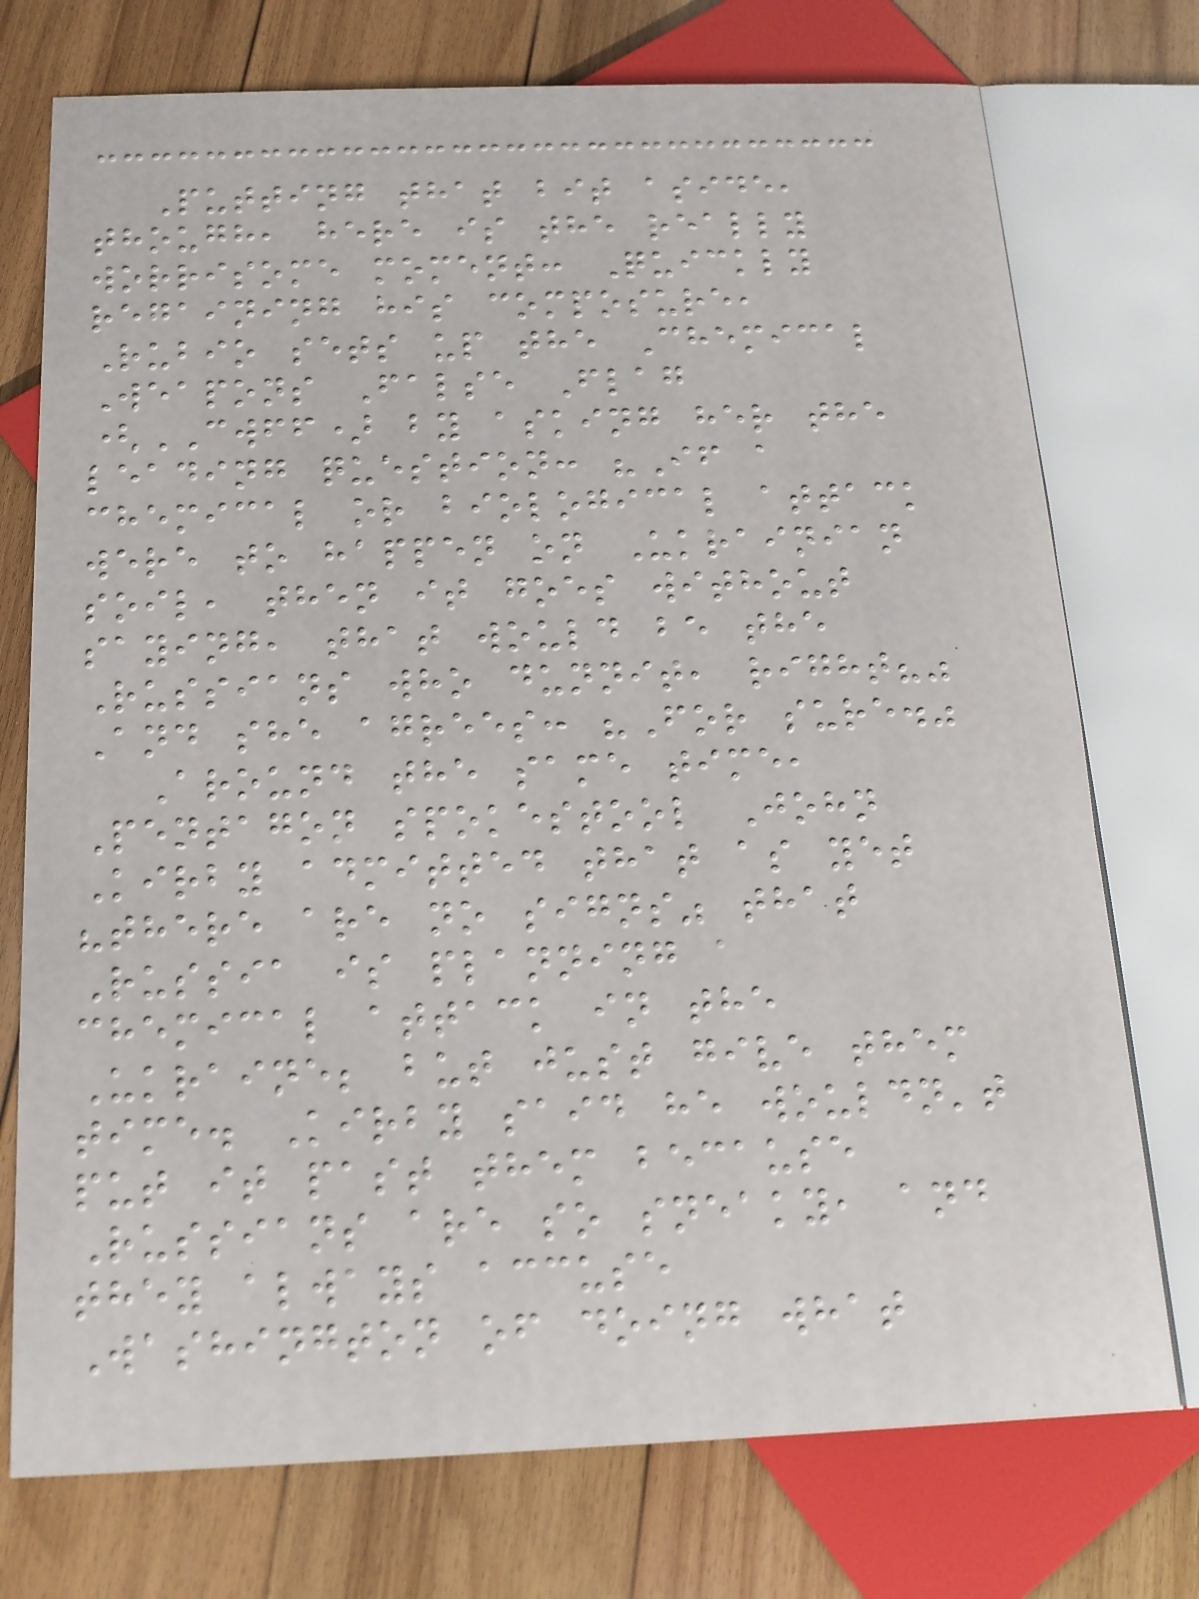Putting that bit aside,
though, here is the really
worrisome moment: Quickly
regaining his composure,
Rubio sets up the Chemical
Weapons False Flag
(CWFF) by asking her the
leading question: "If a
chemical or biological attack
were to happen on Ukrainian
soil, then it goes without
saying, that would be the
Russians who dunnit, right?"
And she agrees: "For sure."
Around the same time,
Pentagon spokestool John
Kirby admitted that as yet
"there are no signs" that
Russia is planning a
chemical attack in the
Ukraine; but just give them
time. Kirby said he wouldn't
put it past them because
Russians are so sneaky, and
they always accuse
Washington of doing what
